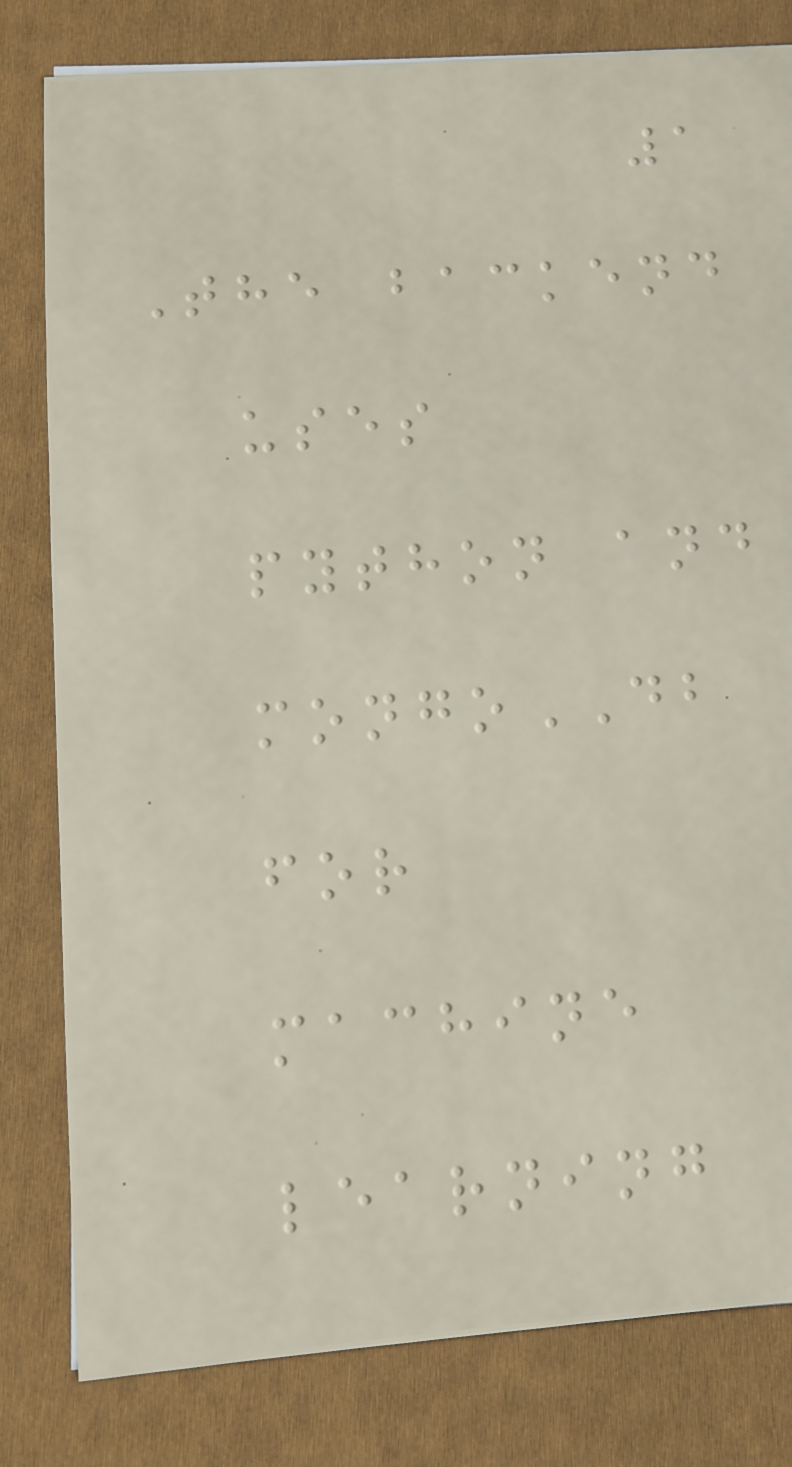1
The backend
uses
python and
mongoDB
for
machine
learning
